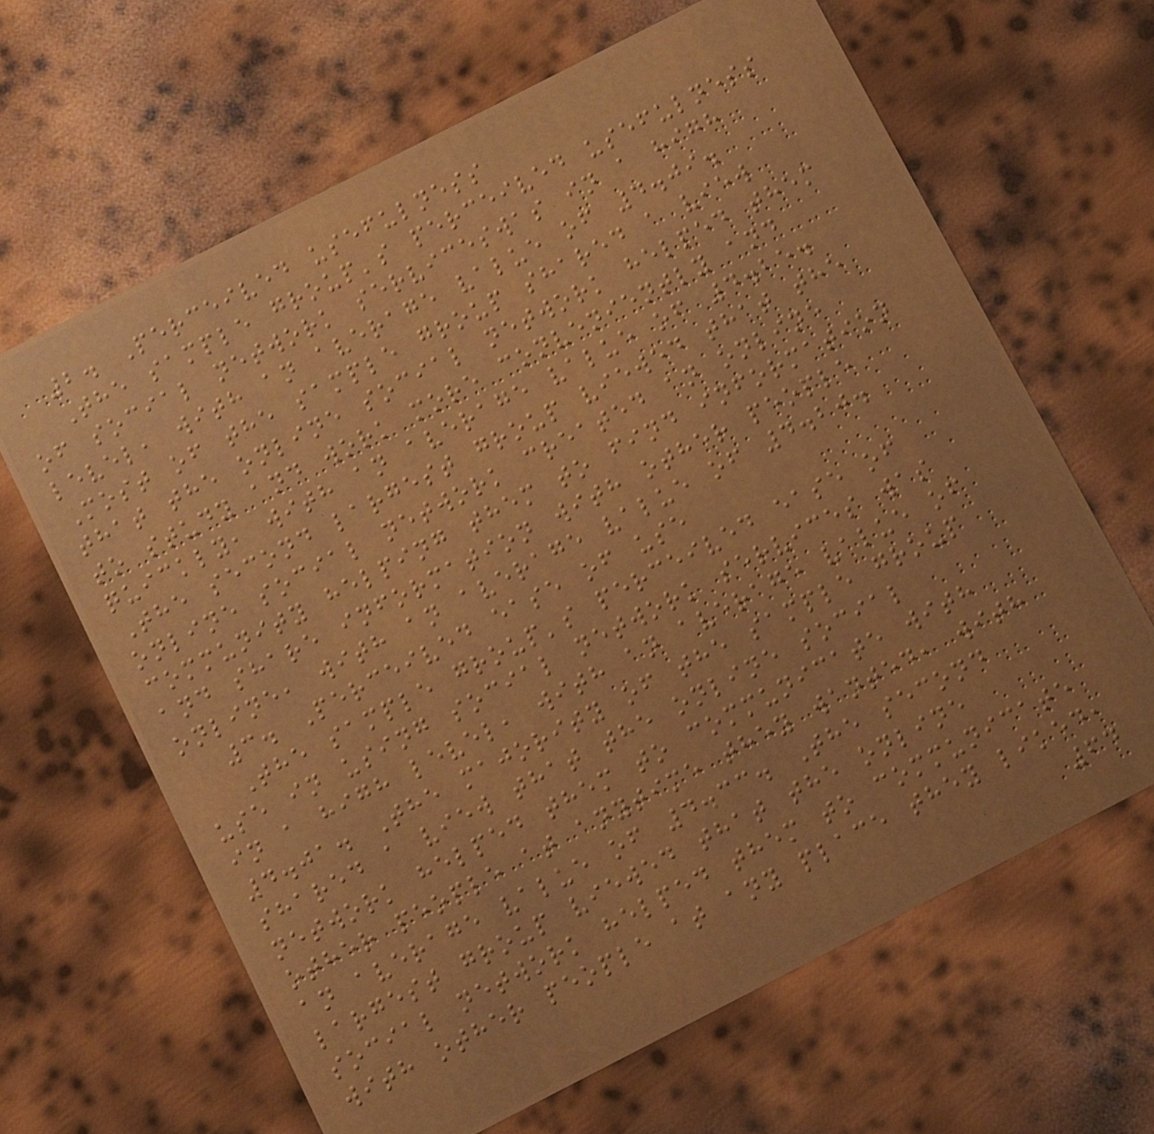2. Perceived usefulness
The sample group's perceived usefulness
of social network serviceswas in a high
level, with an average value of 4.09.
Most of the sample group shared a view
that the online social network helped them
to study and work more conveniently and
quickly, with an average value of 4.25.
The second largest group viewed that the
online social network created an online
community helping them to find information
and share information with other people
online, with an average value of 4.20.
3. Perceived ease of use
The sample group's perceived ease of
use in using social network services was
in a high level, with an average value of
4.01. The majority of the sample group
shared a view that the online social
network helped them to communicate with
other people at anytime they wanted, with
an average value of 4.33. The second
largest group viewed that the online
social network helped them to communicate
with other people at any place they liked,
64
